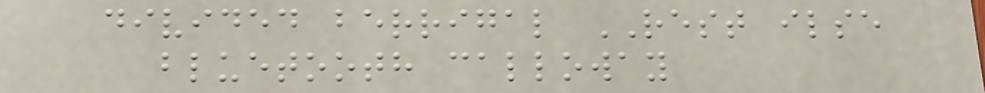divided berrigal REST ilse
bluetooth calloway
